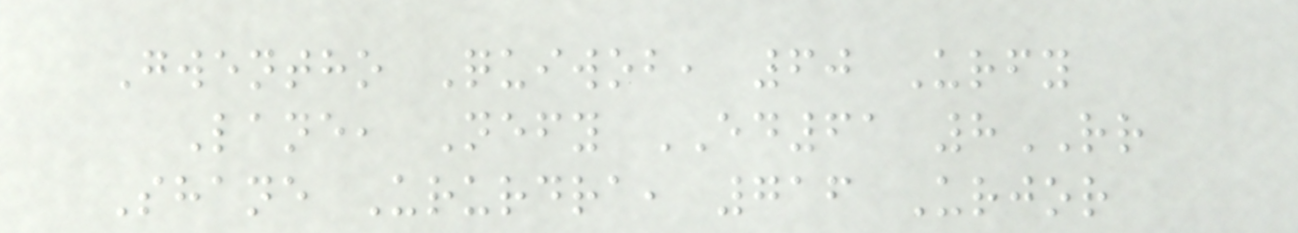Gwentho Quiwob, 60 Urfy
Lane, Nefy ED61 8RR
Shane Ururdra, 716 Urjor
